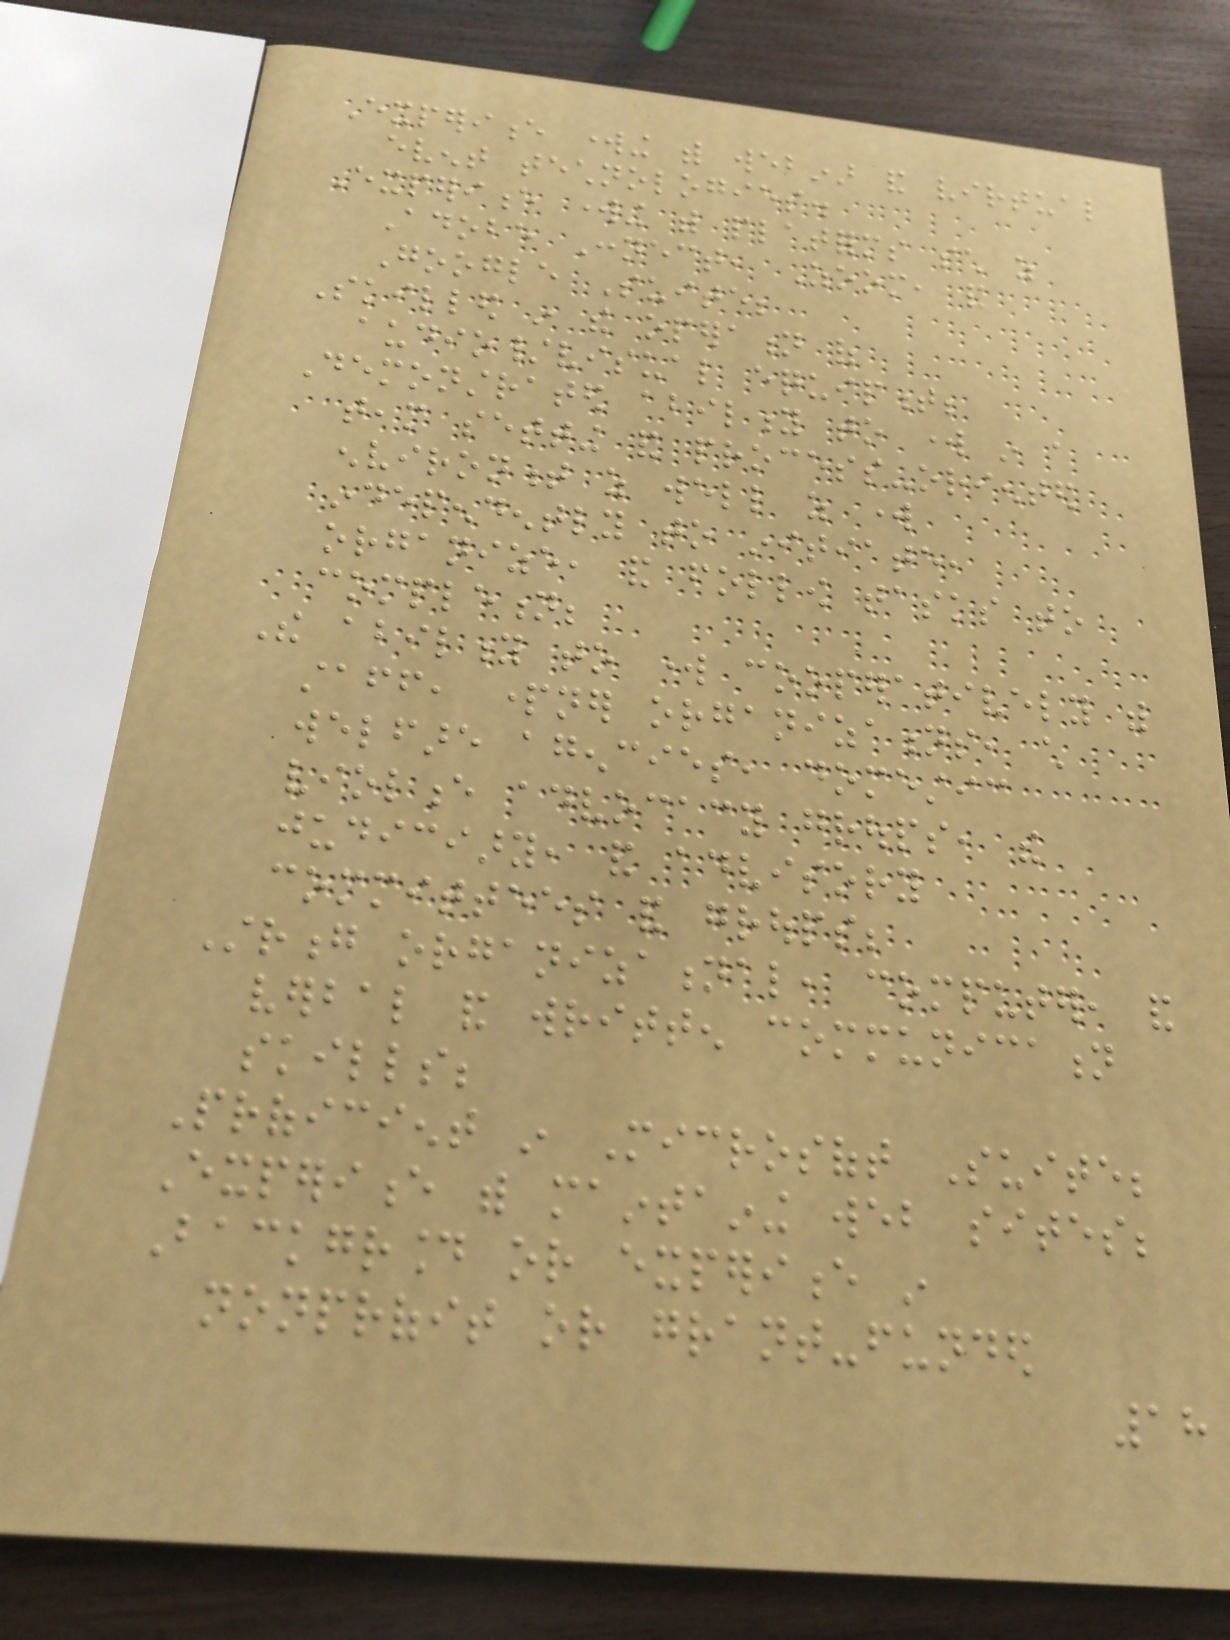Experience working with webinar and virtual
event technologies.
Experience working with platforms such as
Adobe Connect, Zoom, and
Google Suite;
Skilled in the operation of
audio/visual equipment;
Demonstrated ability to work in a
team setting and process-oriented
environment as well as work
independently to initiate,
organize, and follow tasks to
completion;
The ability to work cooperatively with
staff, partner organizations, child
welfare agencies, domestic
violence advocacy groups, the
judiciary, and advisory
committees and groups;
Strong organizational, computer, and
verbal and written communication
skills;
Proficient in Microsoft Suite;
Experience with maintaining web sites;
Background or experience in
nonprofit or grant-funded
18
